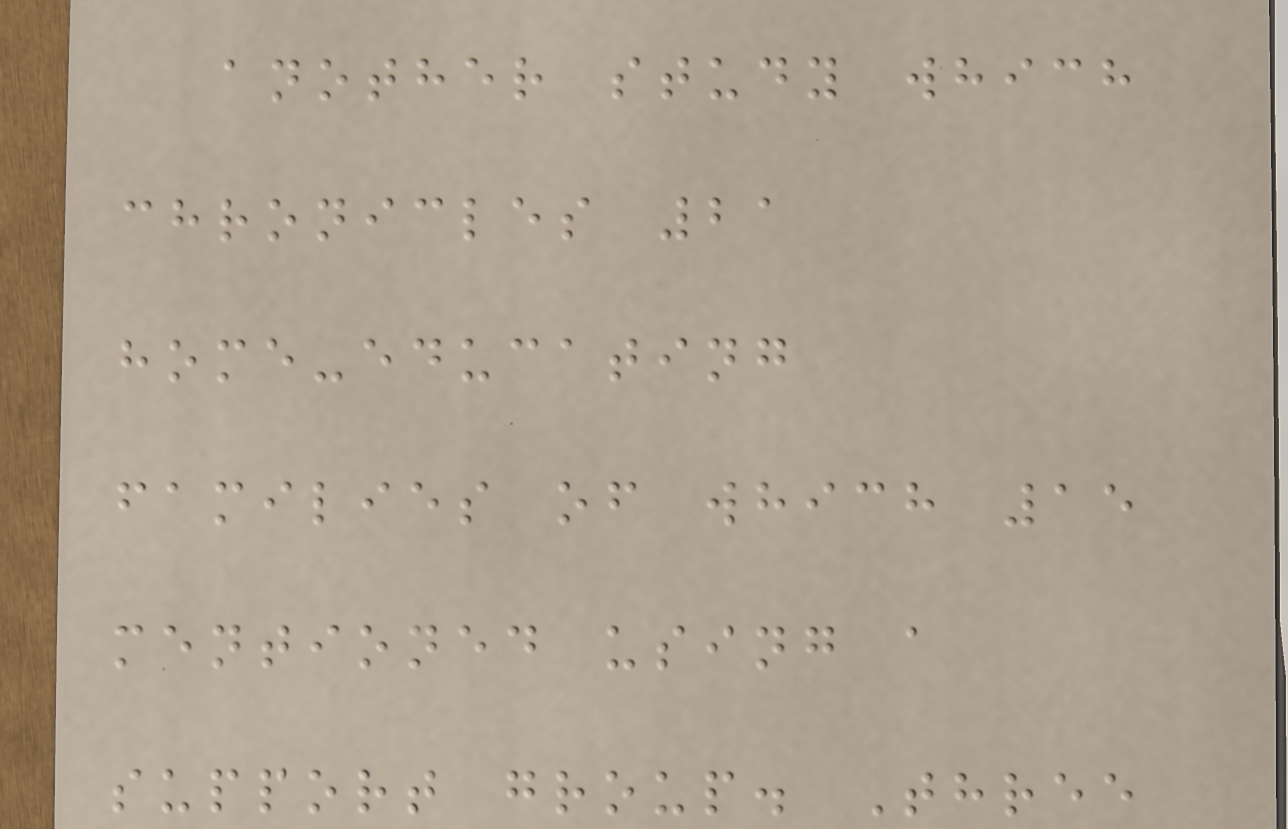another study which
chronicles 21
home-educating
families of which 15
mentioned using a
support group. Three
